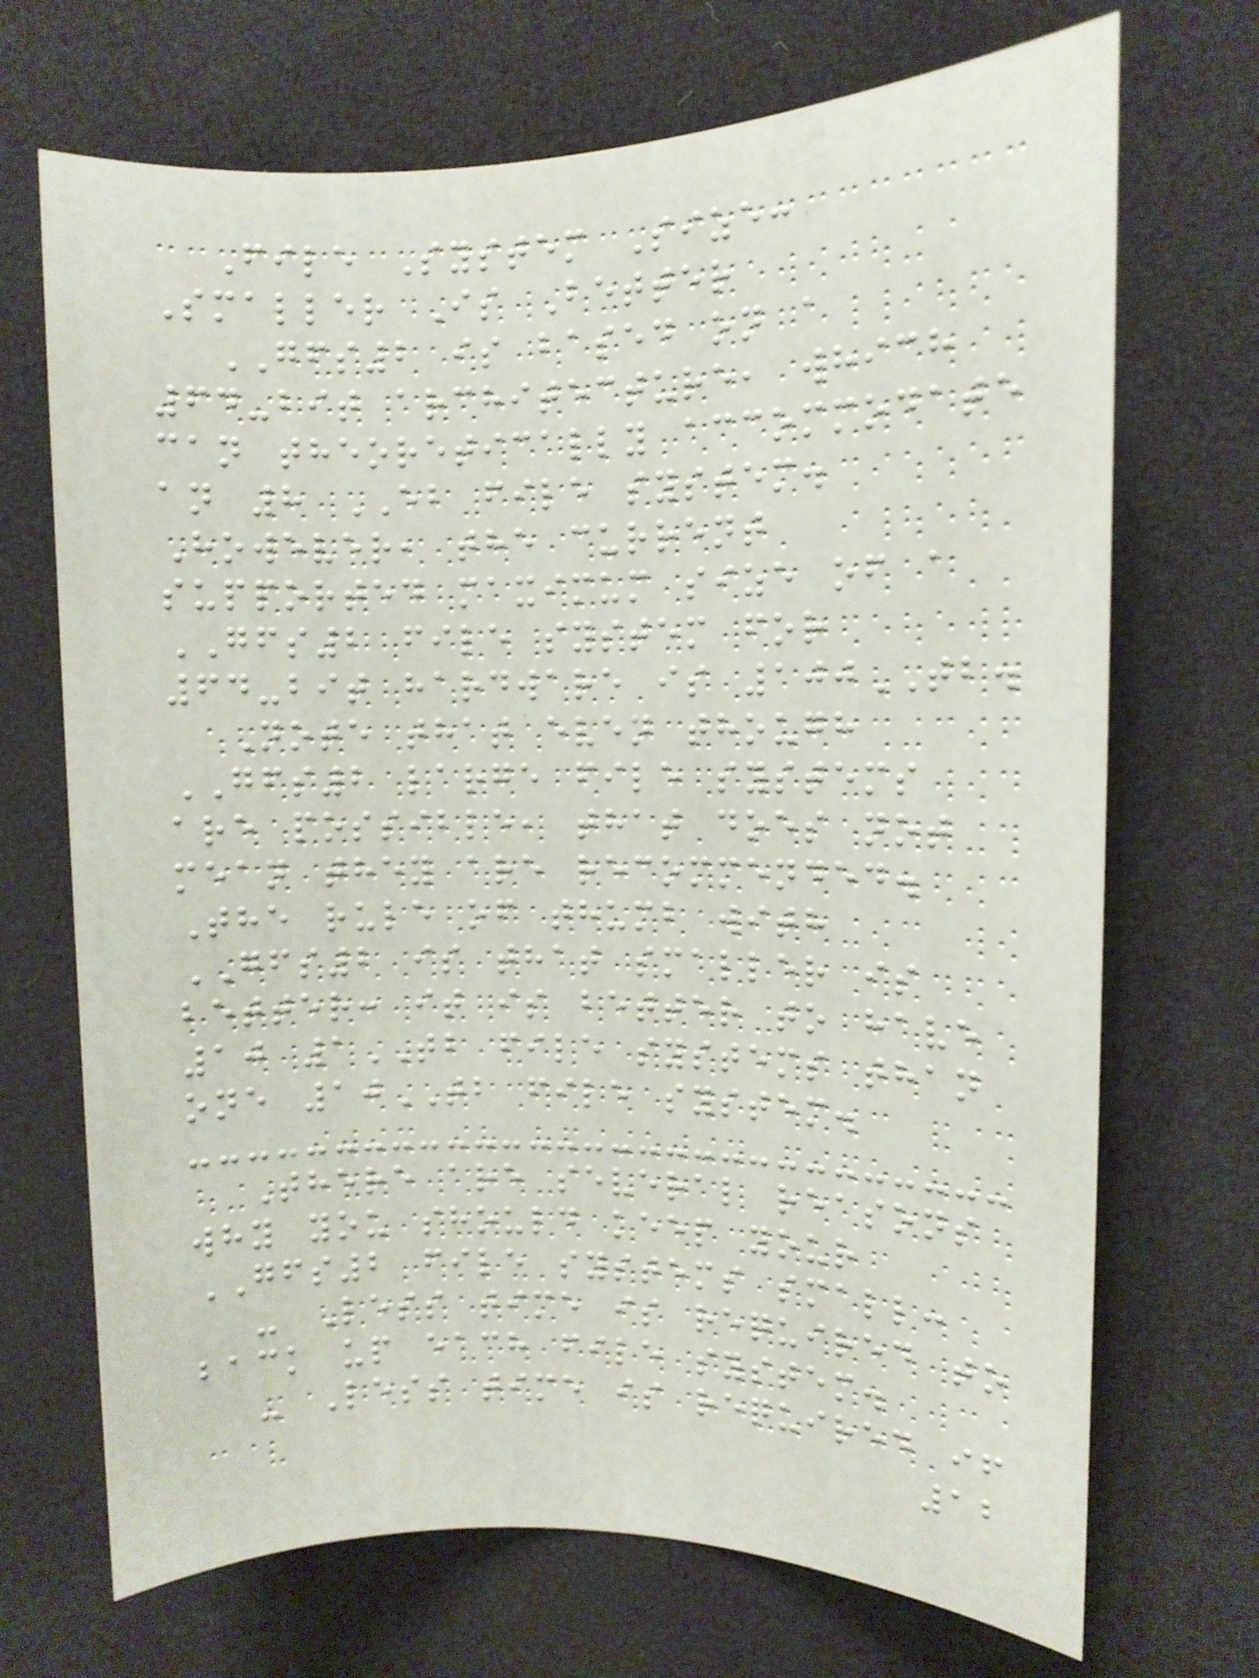File System Size:
Smaller Is Better
GFS2 is based on a
64-bit architecture, which
can theoretically accommodate
an 8 EB file system.
However, the current
supported maximum size of a
GFS2 file system for
64-bit hardware is 100TB.
Note that even though
GFS2 large file systems
are possible, that does not
mean they are recommended.
The rule of thumb with
GFS2 is that smaller is
better: it is better to have
10 1TB file systems than
one 10TB file system.
There are several reasons
why you should keep your
GFS2 file systems small:
- Less time is required to
back up each file system.
- Less time is required if
12
